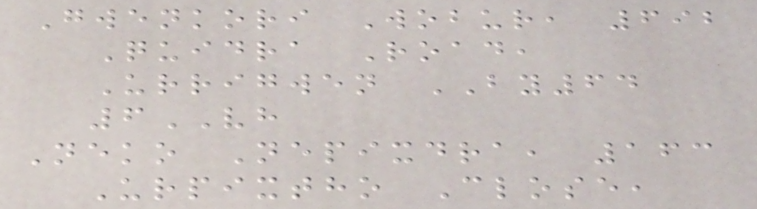Gwenkori Wobur, 692
Quidra Road,
Urrigwen BY64
6VH
Neko Nepixdra, 163
Urpixtho Close,
